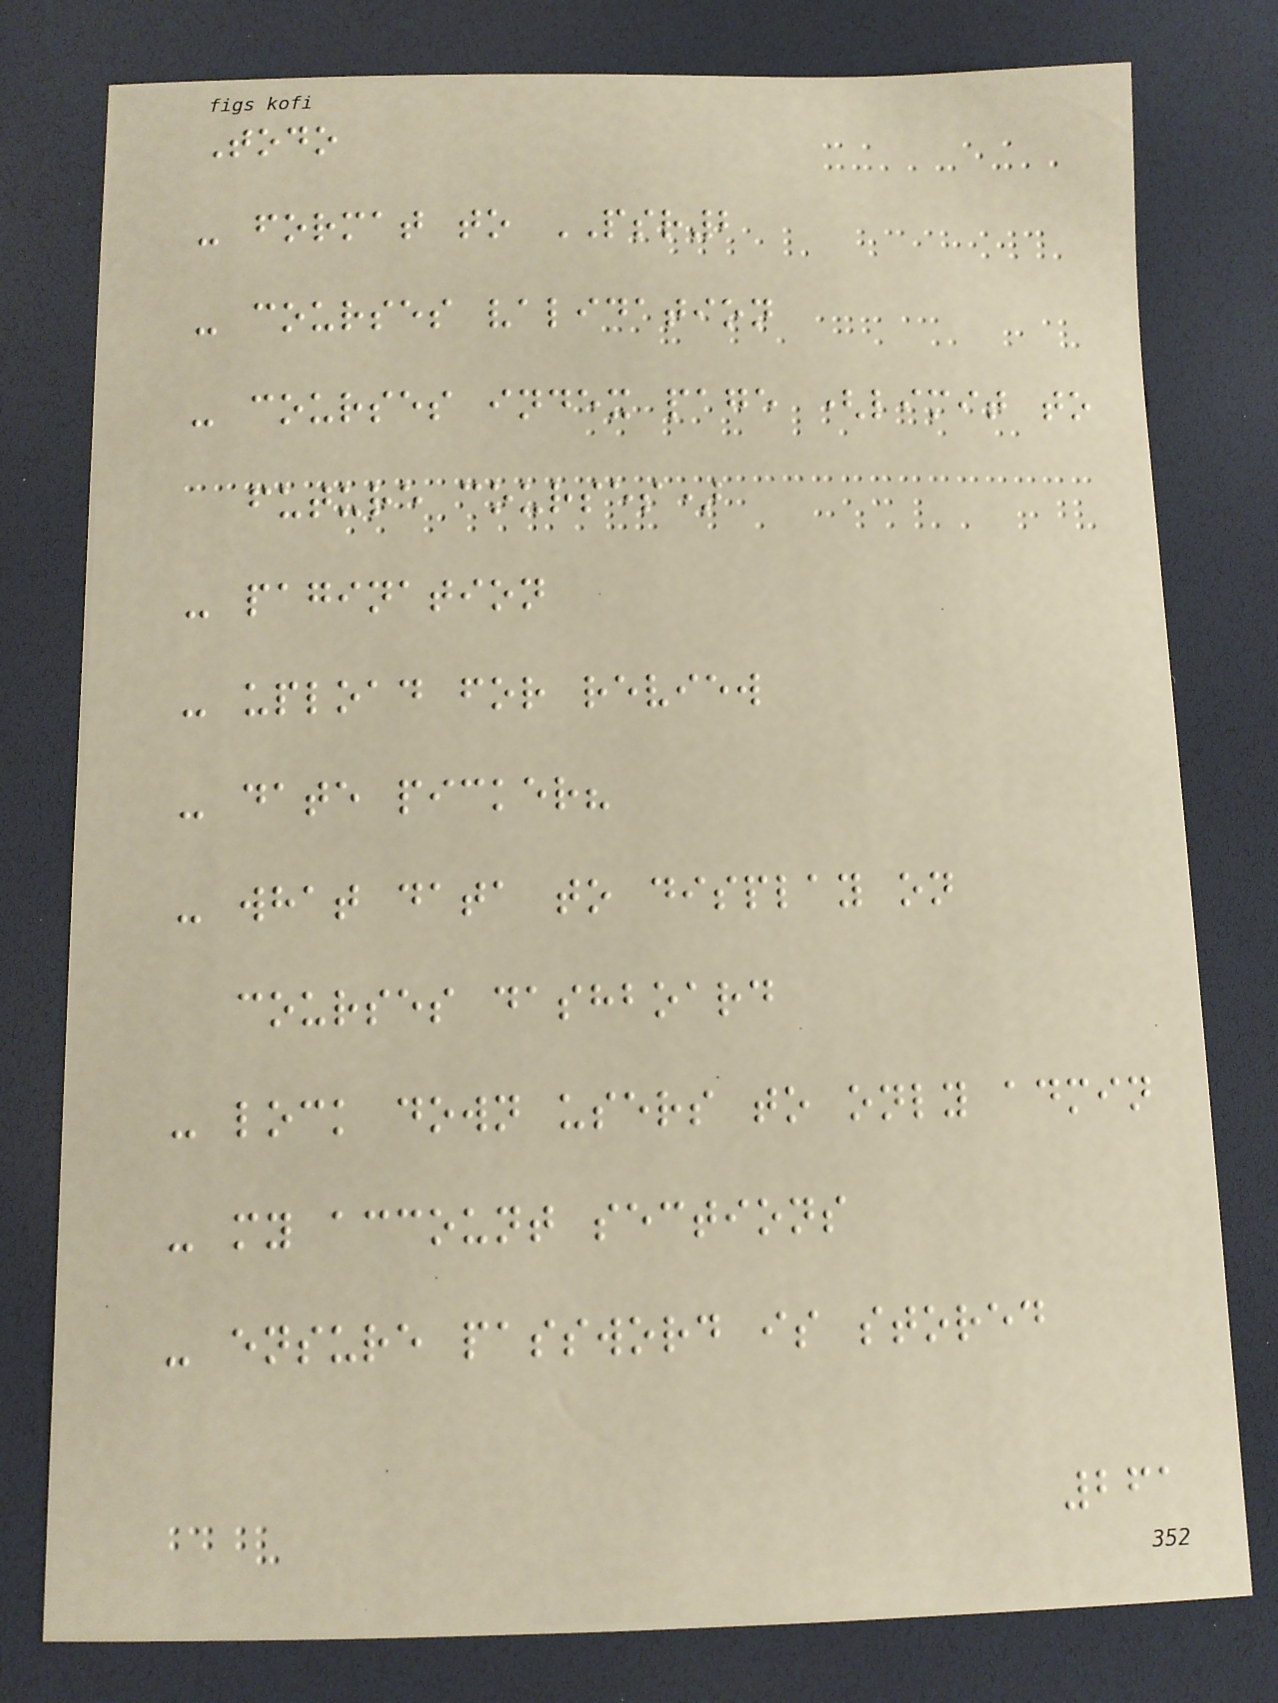Todo
- format to PSR2
- courses validation
- courses index page (limit to
future courses)
- pagination
- upload for review
- date picker?
- what data to display on
courses dashboard
- lock down users to only admin
- my account sections
- ensure password is stored
261
